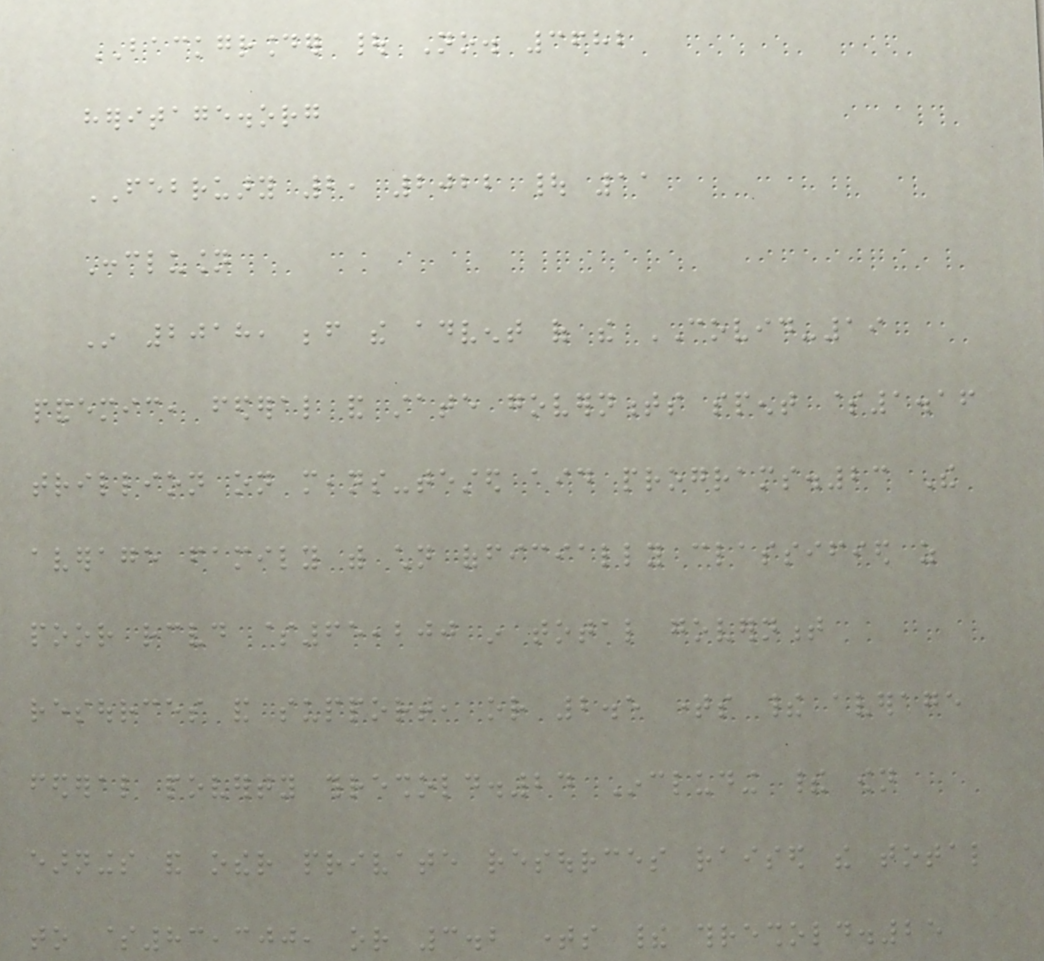BACKGROUNDER | No. 3682
heritage.org
FEBRUARY 2, 2022 | 11
Conclusion
In 2018, before the advent of the COVID-19
pandemic, federal and state governments spent $1.16
trillion on means-tested aid programs.23 The
average family with children officially classified as
poor received $65,200 in total government
resources and support, or 2.5 times their average
federal poverty threshold.24 Including their own
earnings and other private resources raised the total
to $83,300, or 3.2 times their threshold.25
